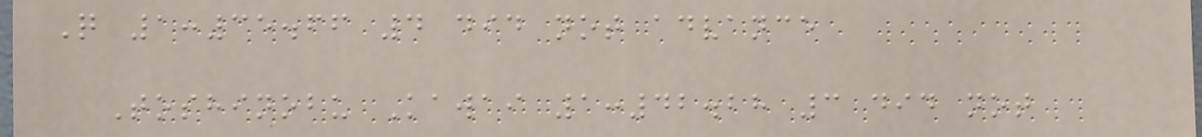Q 1:35.66 4 did not advance
Toshinobu Kawai 1:42.28 3 did not
